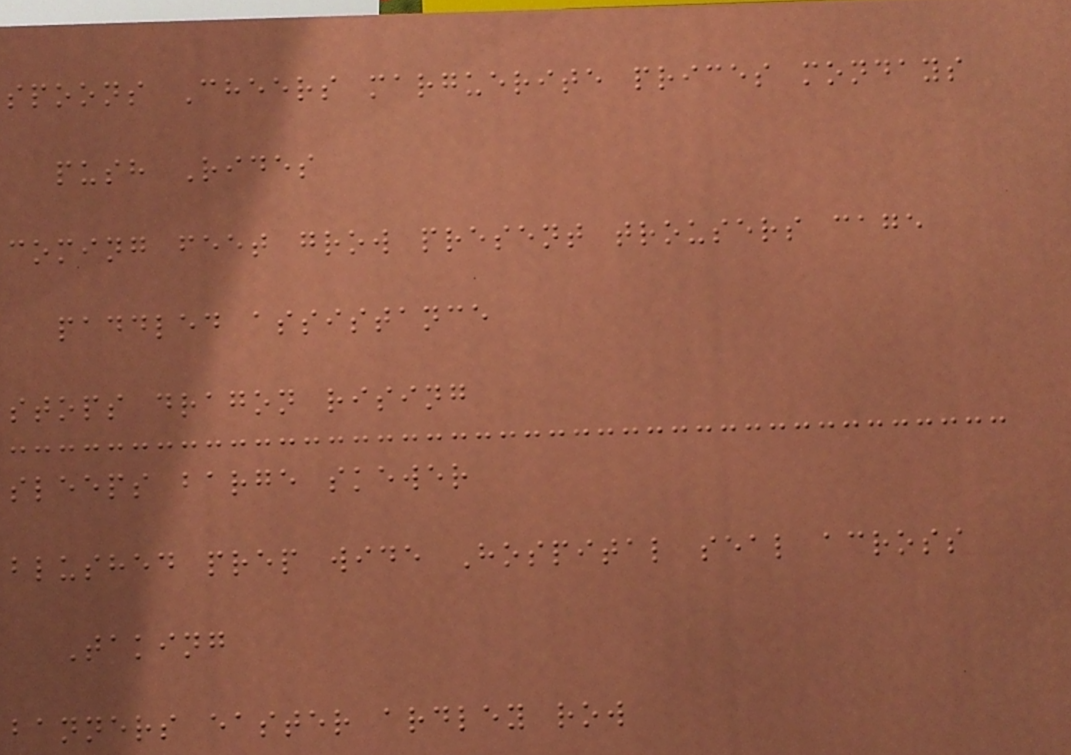spoons Cheers marguerite prices mondays
push Rides
coming feet grow present trousers cage
paddled assistance
stops dragon rising
sleeps barge skewer
blushed prep wide Hospital seal across
Taking
banners easter ardley row
